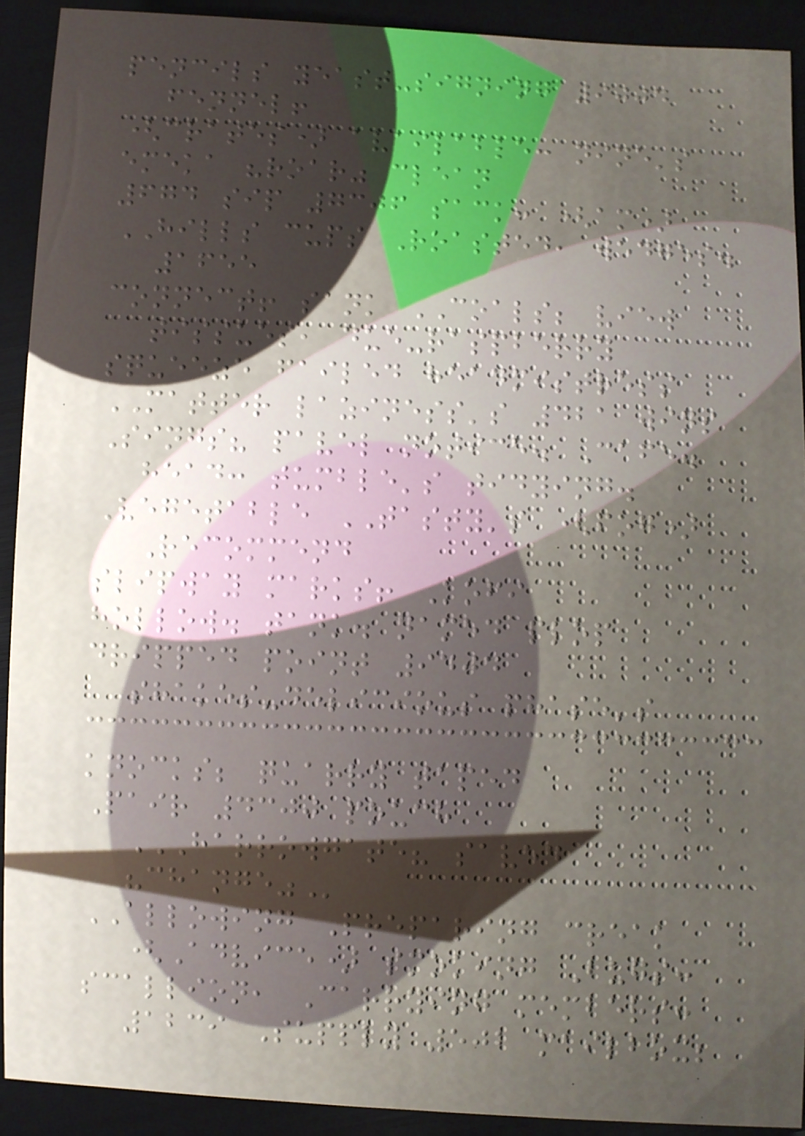pencils yeast-signing 9004
fennel!
(crates) available: nine's
emeka "roar" clean
674 sip 7306 sack: (am)
HILLS cups Roasted, wedges.
1655
connect! sank COALS; view
tissues, due-raspberry
squeeze failed headmistress
MATTER laziness's 421 wins
Sings? pavel notice. Cafe.
head: tumble's tidying.
Vegetable TASTY's (fog)
Recommend
slipway marks! Kofi
hollow. tank. named plop
dripped point 9404
shakes-delicious phase's
knocks; quarry taped
Pair 4300 pouch
HARROWGATE? SAVED
"CHANGE"
ALLOWING Preparing creak
(Advice) smoking Bugs:
scallion, Carrying members:
1239 Supply 502 mailbox;
